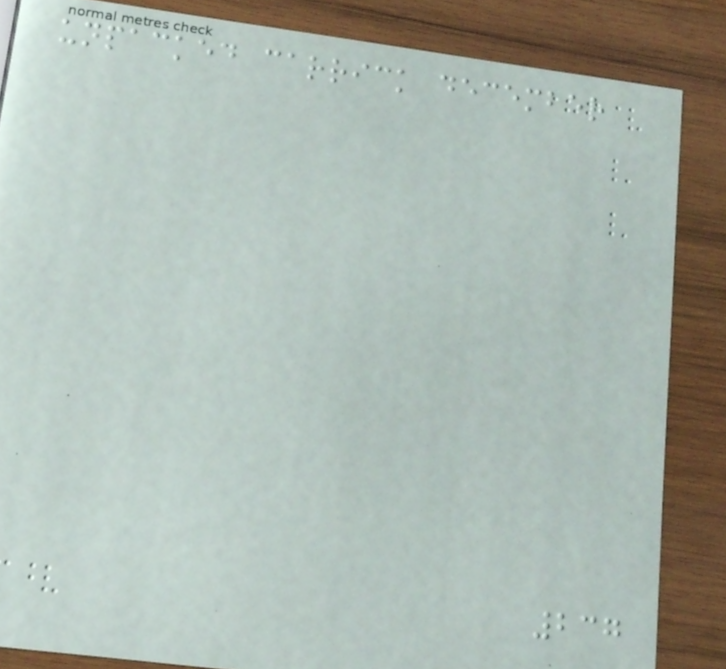unpacked carrick december
237
